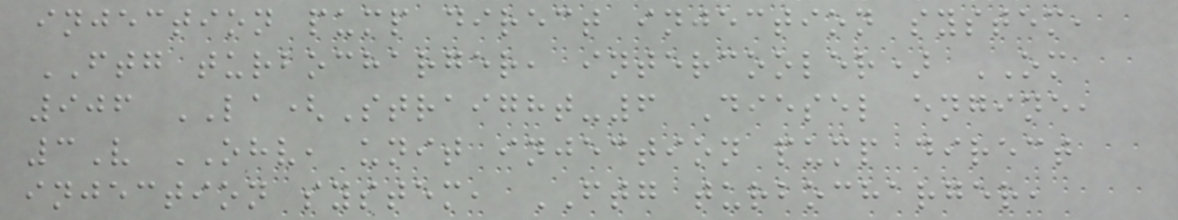injection pump direct injection system,
FTG turbocharger, intercooler) OM
906 LA(Straight-6 Diesel engine,
3V OHV, unit injection pump direct
injection system, FTG turbocharger,
